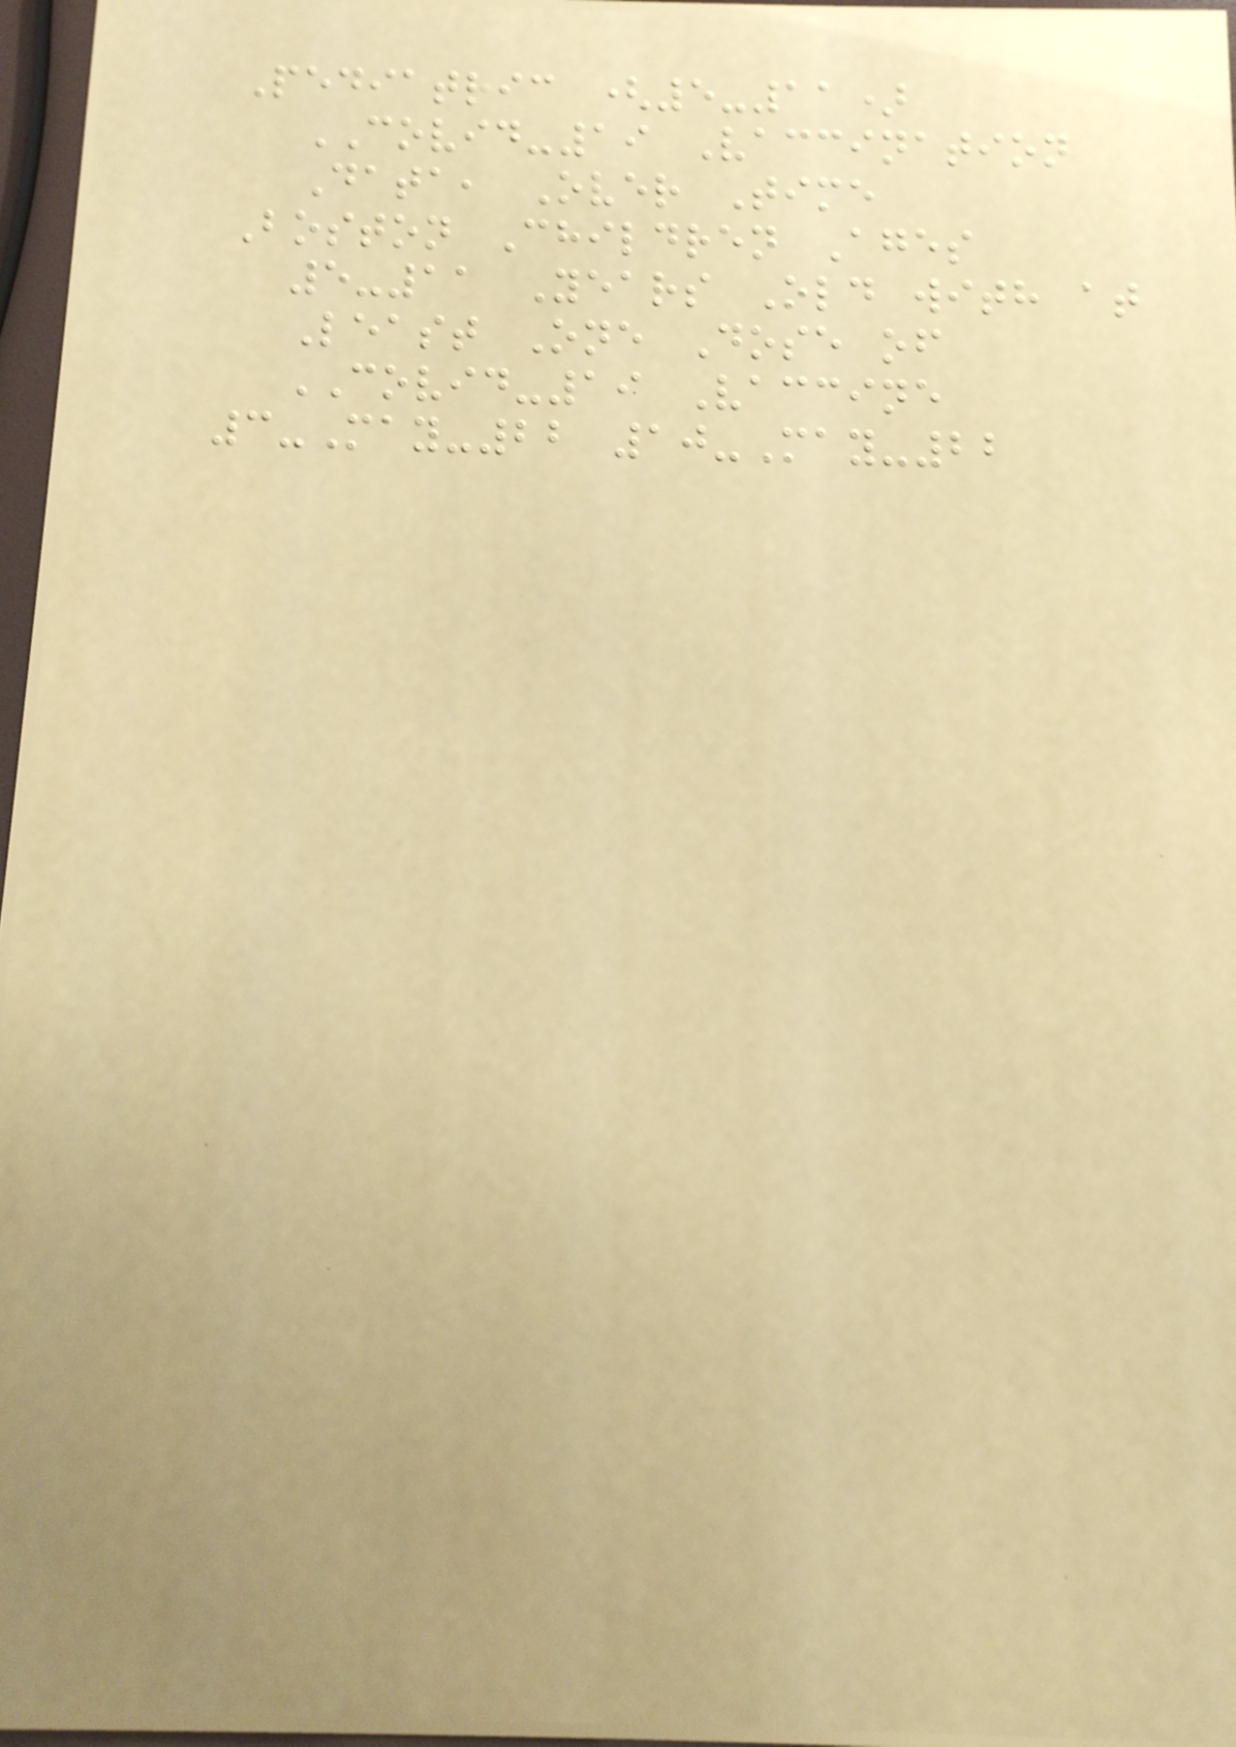Pediatric (5-11)
COVID-19 Vaccination
Data, Over Time
Boston Children Ages
5-11 Years Old with at
Least One Dose of
COVID-19 Vaccine
3-May-22 10-May-22
